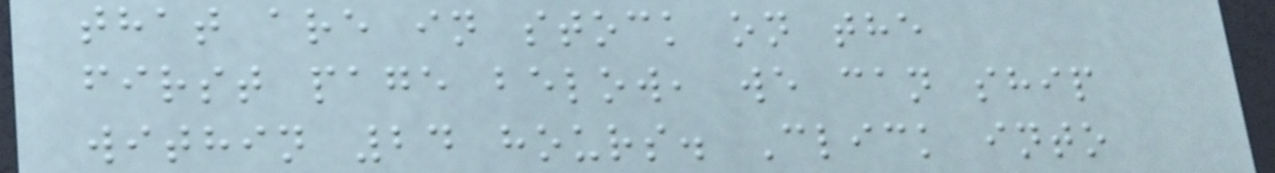that are in stock on the
first page below, we can ship
within 24 hours. Click into
